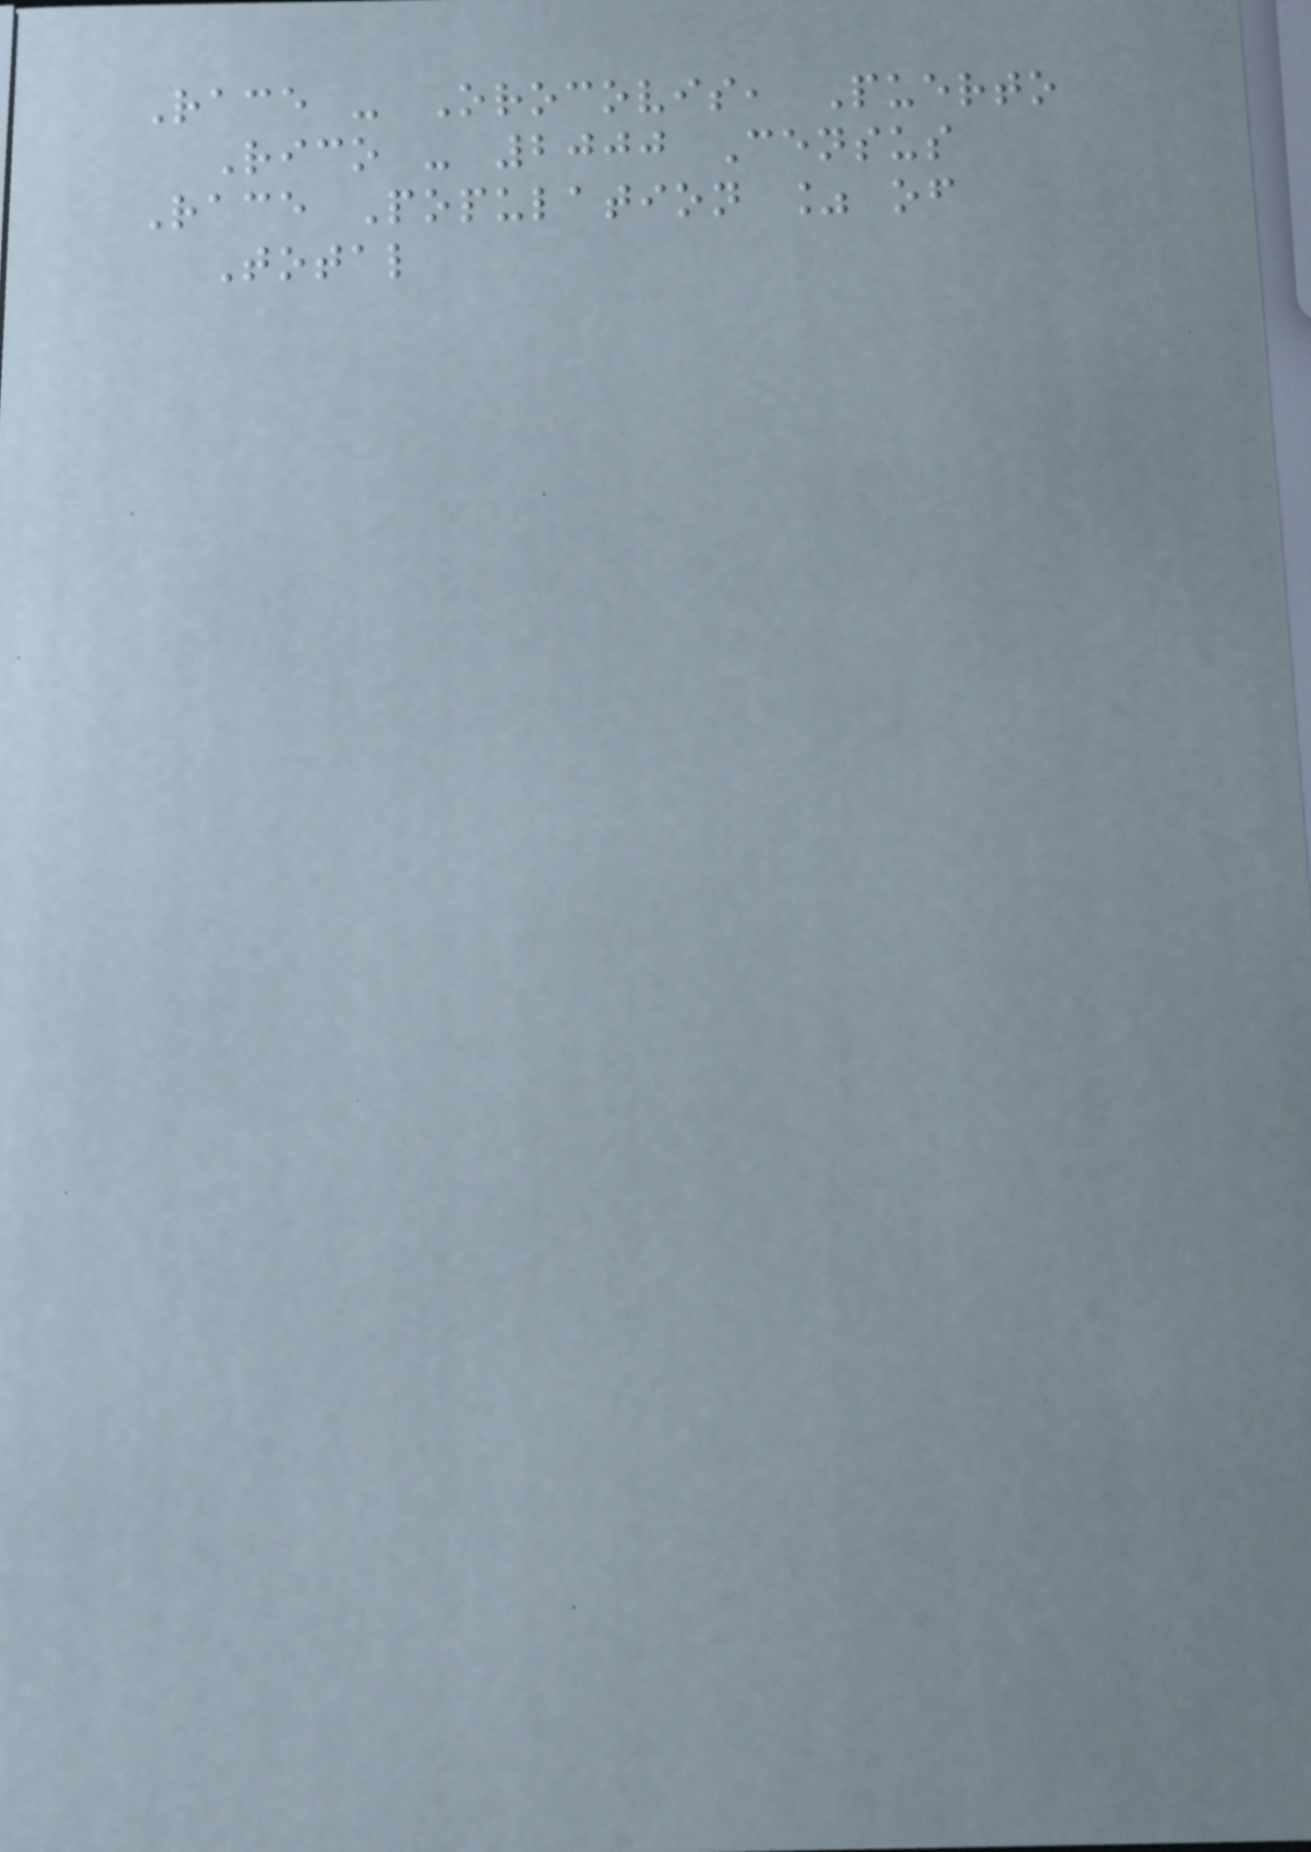Race - Orocovis, Puerto
Rico - 2000 Census
Race Population % of
Total
